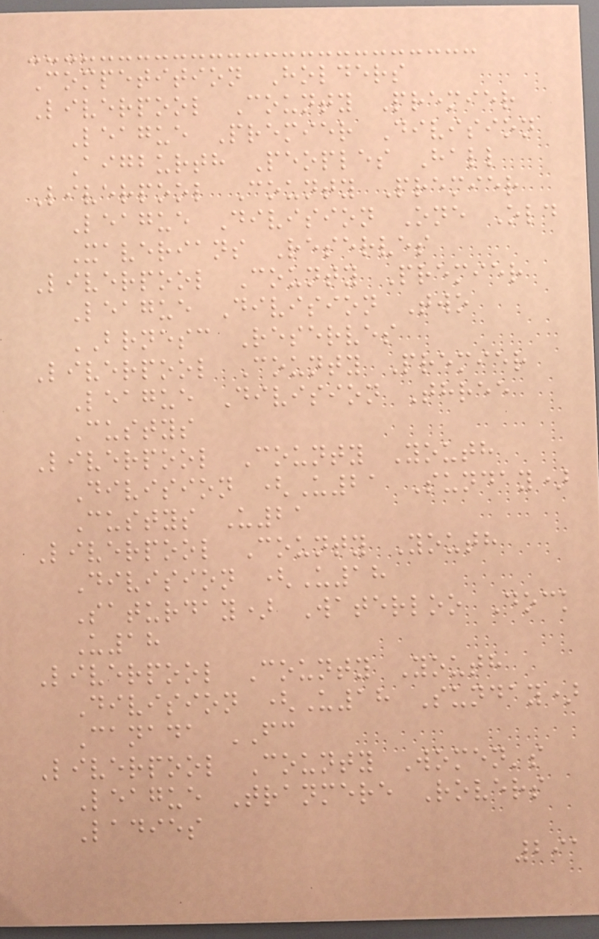Competition Holders
Liverpool County Premier
League Premier Division
Aigburth Peoples Hall
Liverpool County Premier
League Division One Old
Xaverians Reserves
Liverpool County Premier
League Division Two
BRNESC Reserves
Liverpool County Premier
League Division Three
Custys
Liverpool County Youth
Division (U21 Sunday)
Custys U21
Liverpool County Youth
Division (U18
Saturday) Waterloo Dock
U18
Liverpool County Youth
Division (U18 Sunday)
Canada FC
Liverpool County Women's
League Tranmere Rovers
Ladies
291
